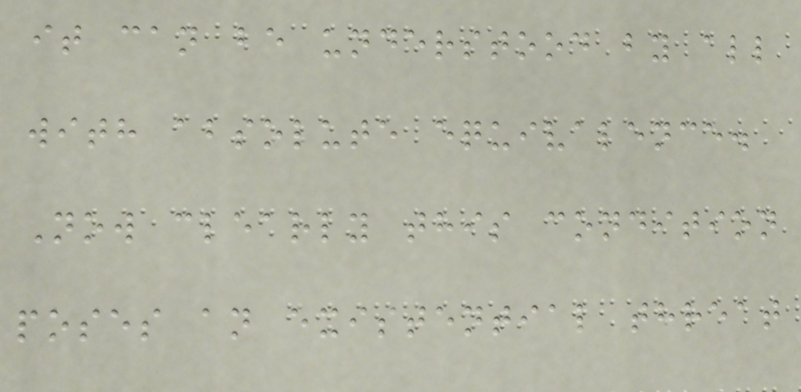it can be understood by all
with absolute equivalence.
Now clearly this condition
poses an existential threat
